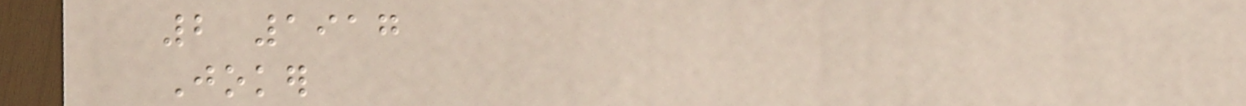2 1917
Joker
